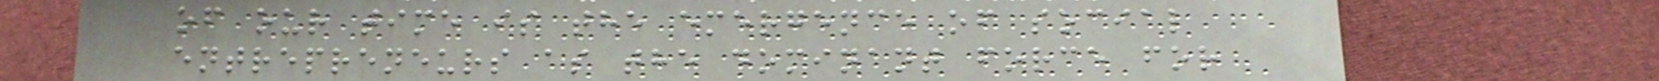of our time is the emergence of social
entrepreneurs as the dominant force for
